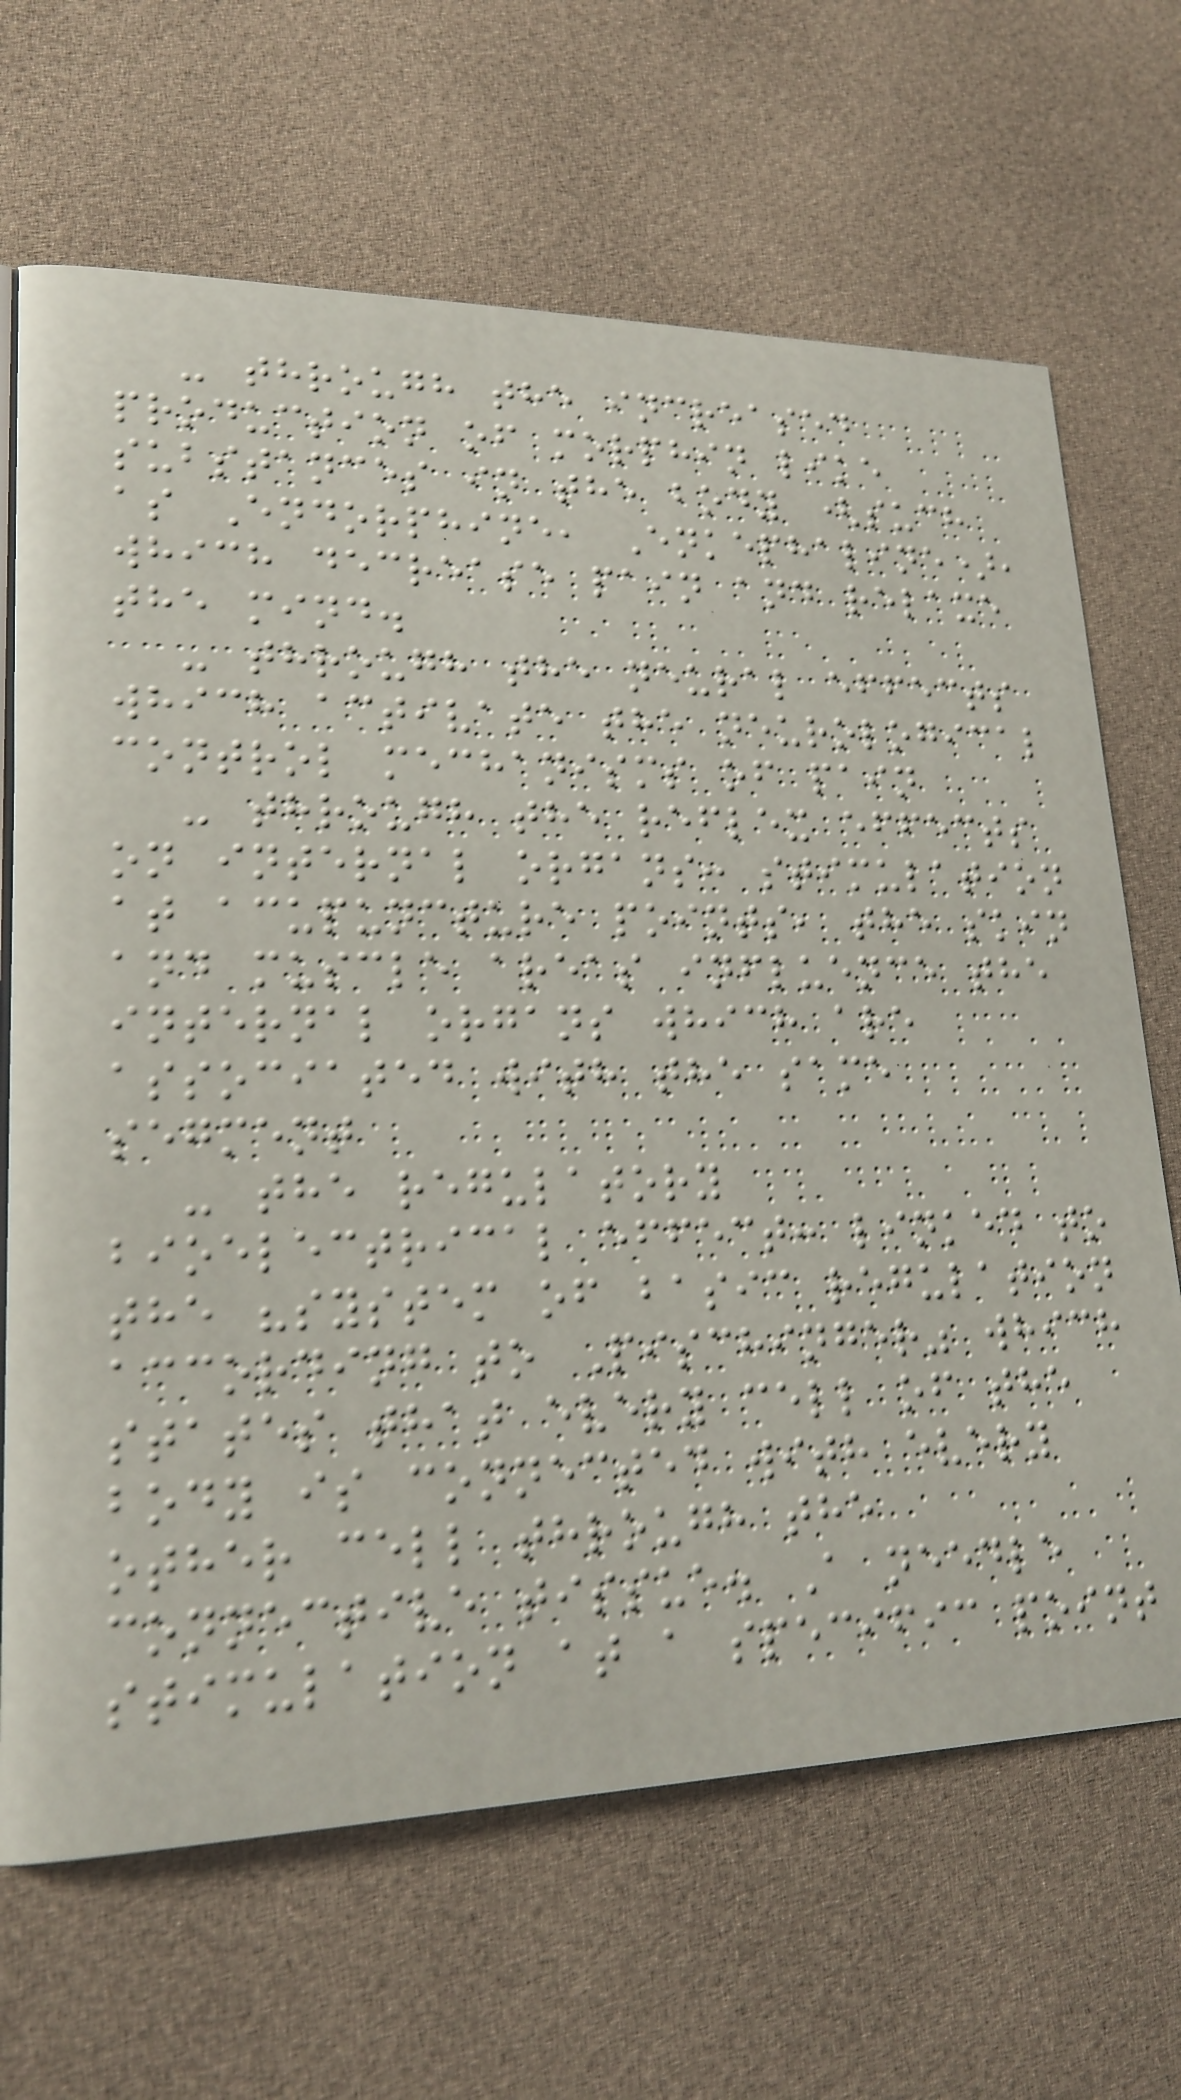- through the increased
production of morphin like
substances in the body (such
as Endorphine, Enkephaline),
which decrease pain and relaxe
the mind.
- through the neural effects
which activate the neurological
control mechanisms of pain
- through the reflex effects
on internal organs: stimulation
at acupuncture points, the skin
and muscle areas influence the
internal organs which are
associated with the same
segment
- the regulatory
bioelectrical effect: linked to
the "system of basic regulation
according to Pischinger" which
states that every cell of the
body is connected with every
other cell through the
connective tissue. A needle
stimulation at a specific point
